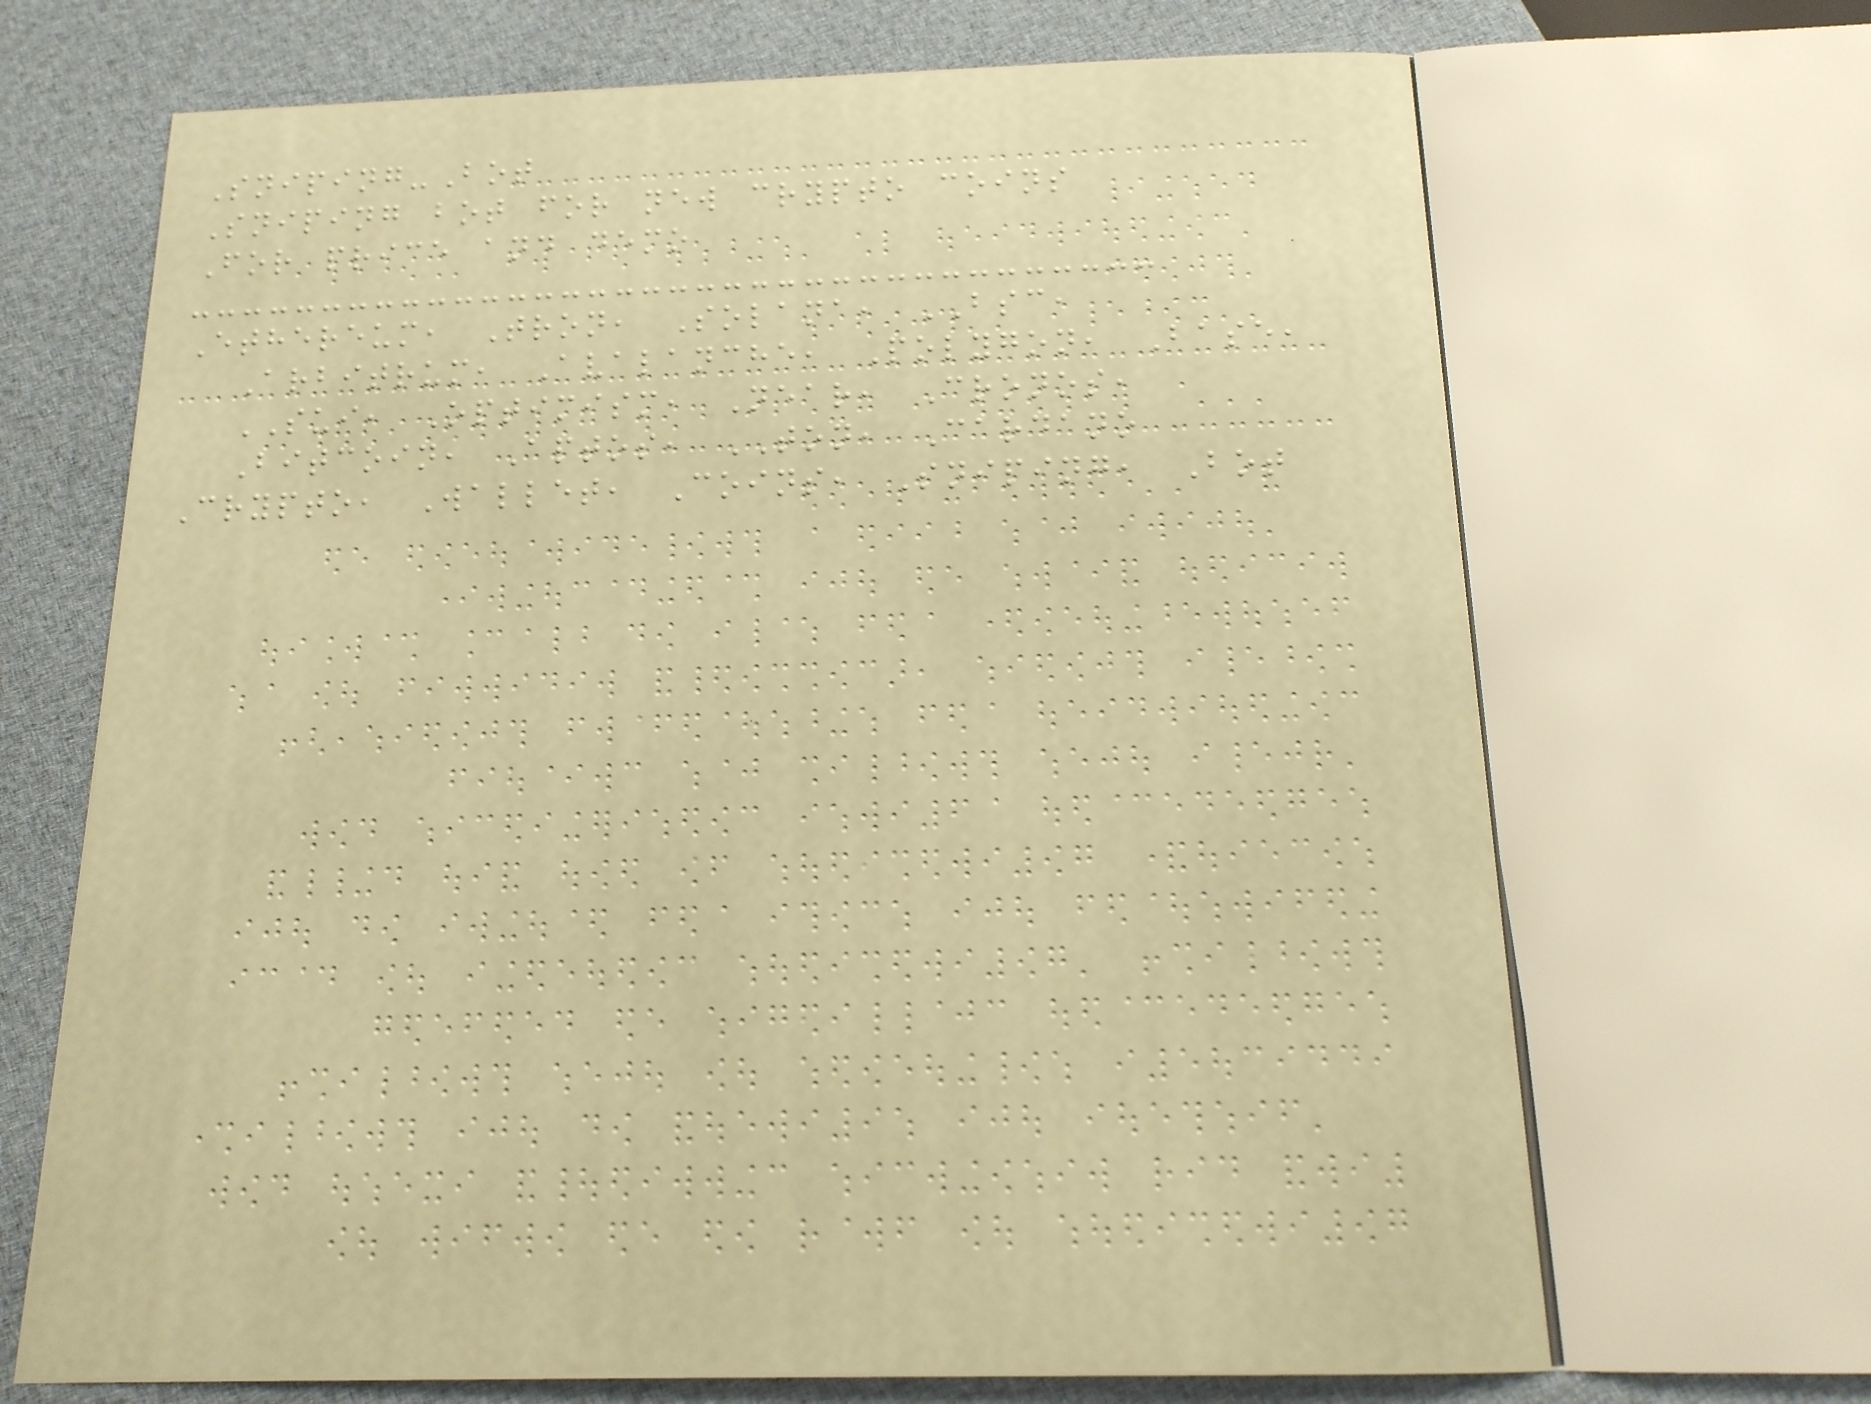Sniping-Bot
Sniping bot for new crypto coins
For price and demo
Ethereum, Tron, Solana, BSC,
Arbitrum, Avalanche, Polygon, Base,
SUI, Optimism, Near, Cronos,
Bitcoin, Aptos, TON, Cardano
Crypto, Wallet, Coins, Sniping, Bot
